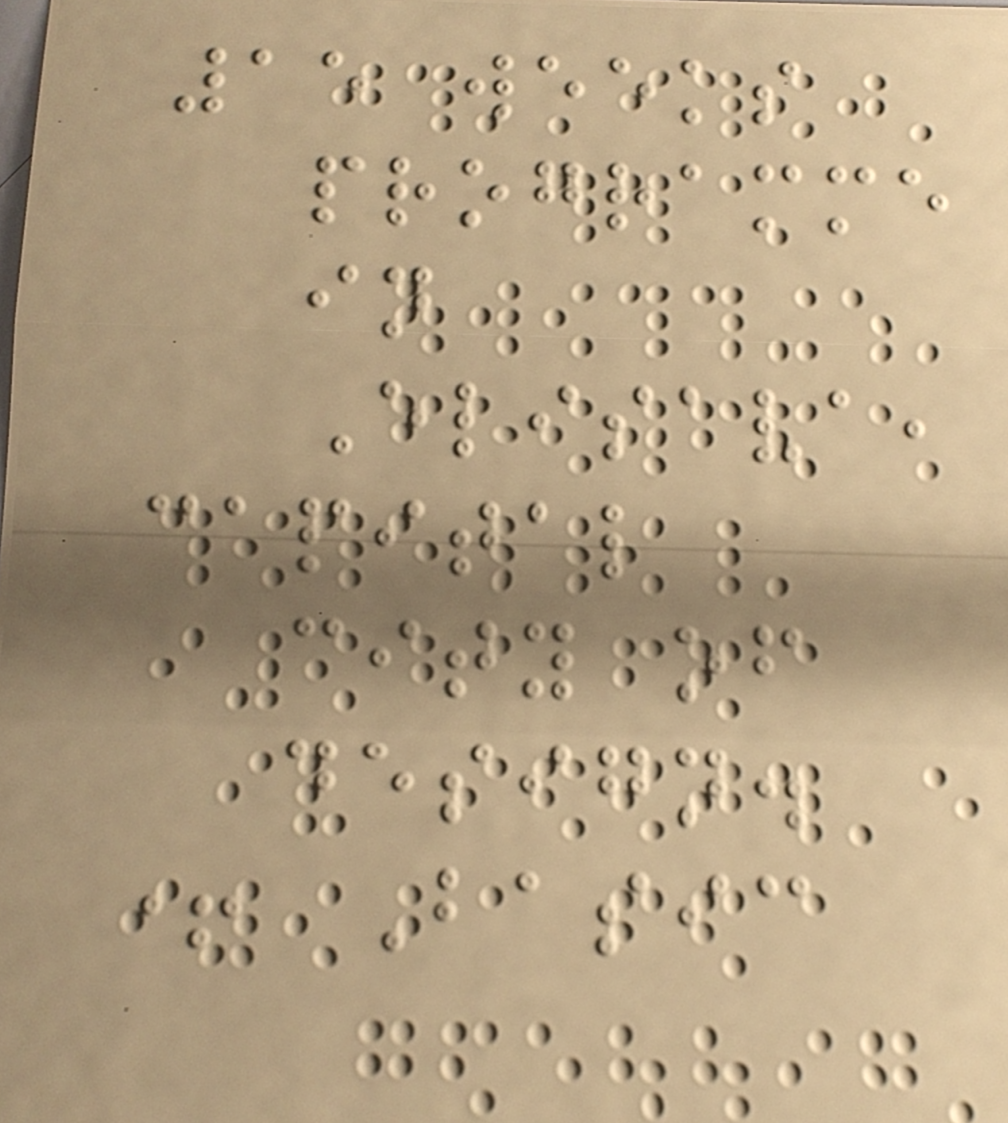15 weeks
programme
in
Elisava,
capital
city of
design.
+ Basic
